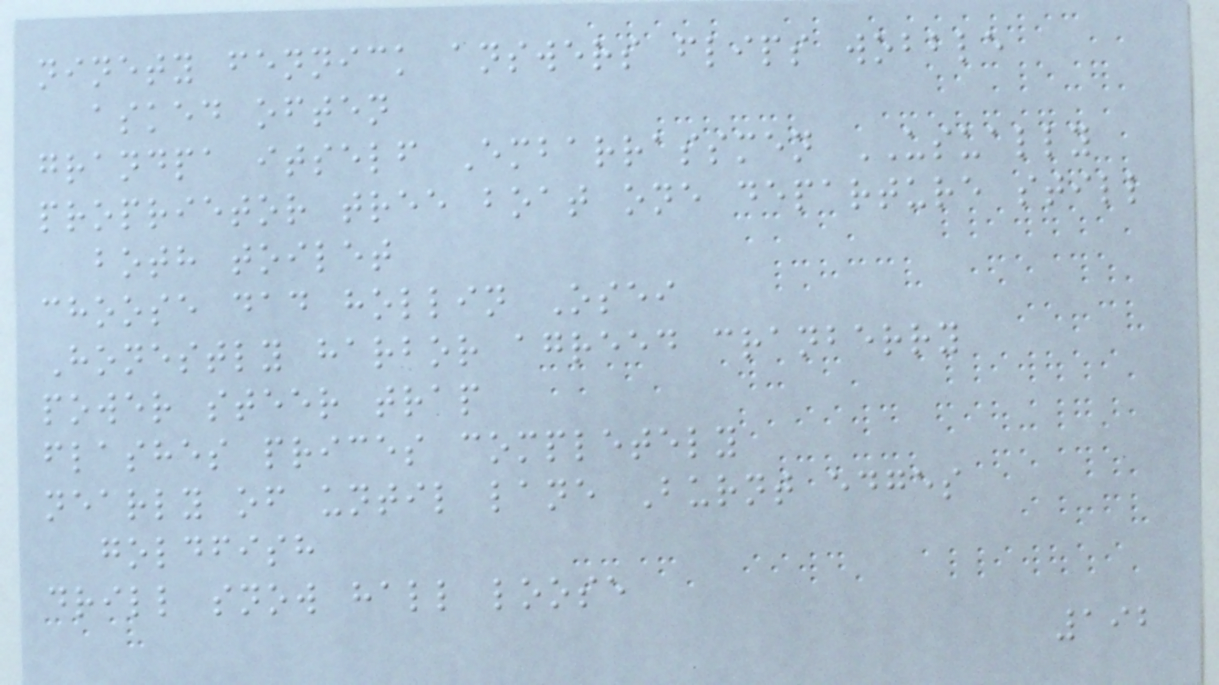ninety fennick answers flips wobble
asked often
grandpa itself Embarrassmen USUALLY
proprietor tree boat one departure still
both toilet
choose dad hollin Osei
Honestly harbor agreed cranberry
power steer trap
flashes prices completely
nearly of until lane Burnt edges
goldfish
drill snow hall loose
192
